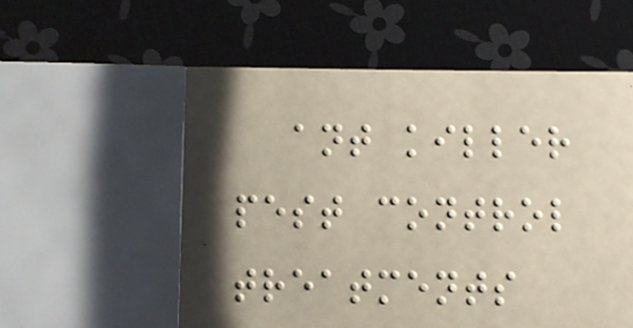ant killer
pest control
treatments
